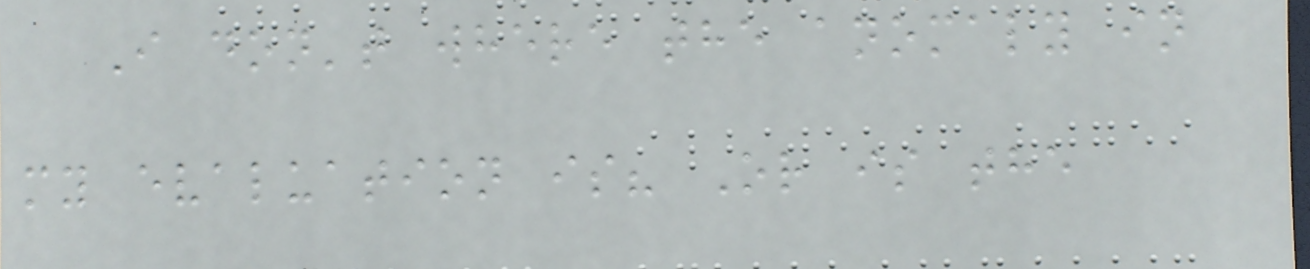I don't where the anomaly in
my evaluation is? Or is the
